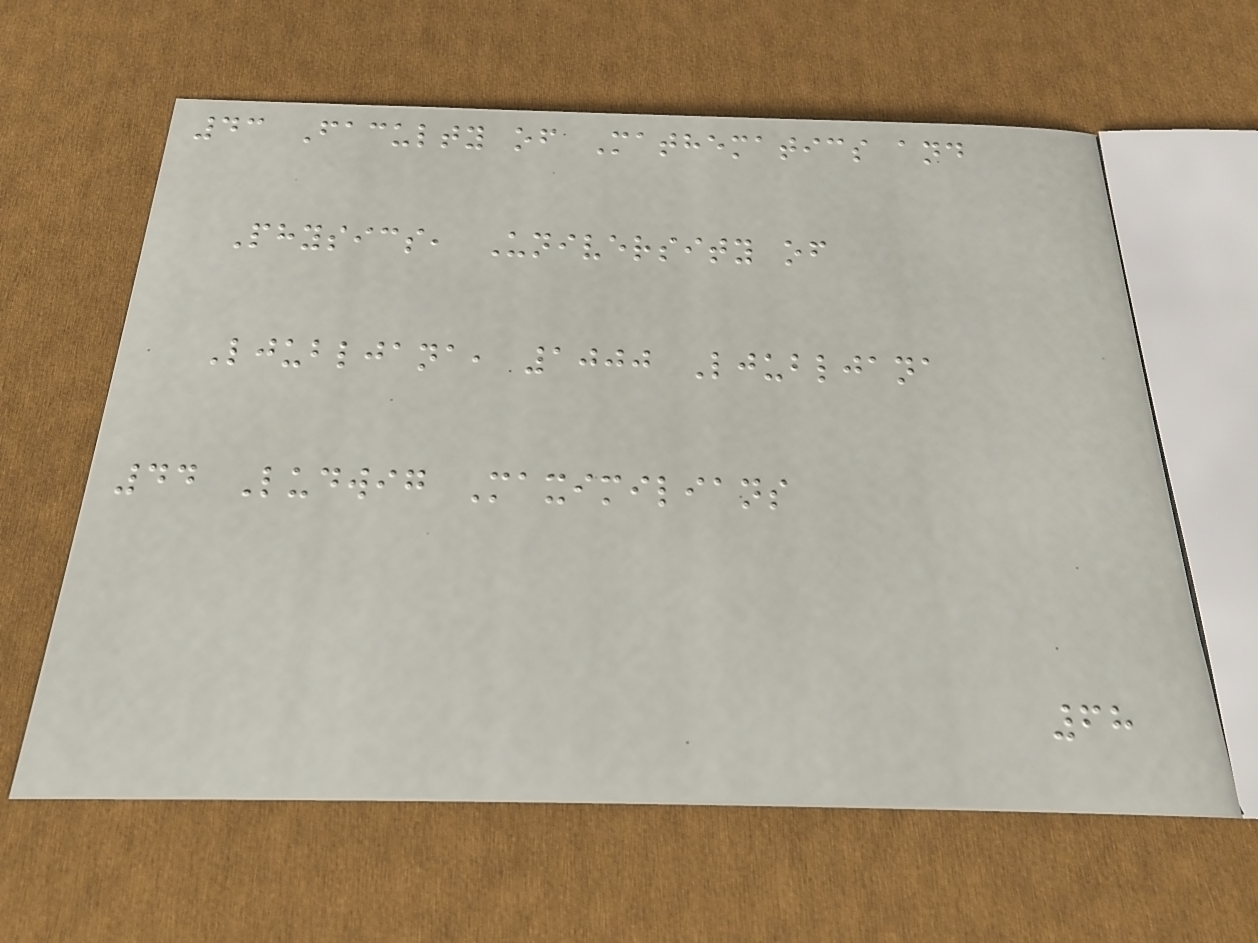43 Faculty of Mathematics and
Physics, University of
Ljubljana, 1000 Ljubljana
44 Ludwig Maximilians
68
